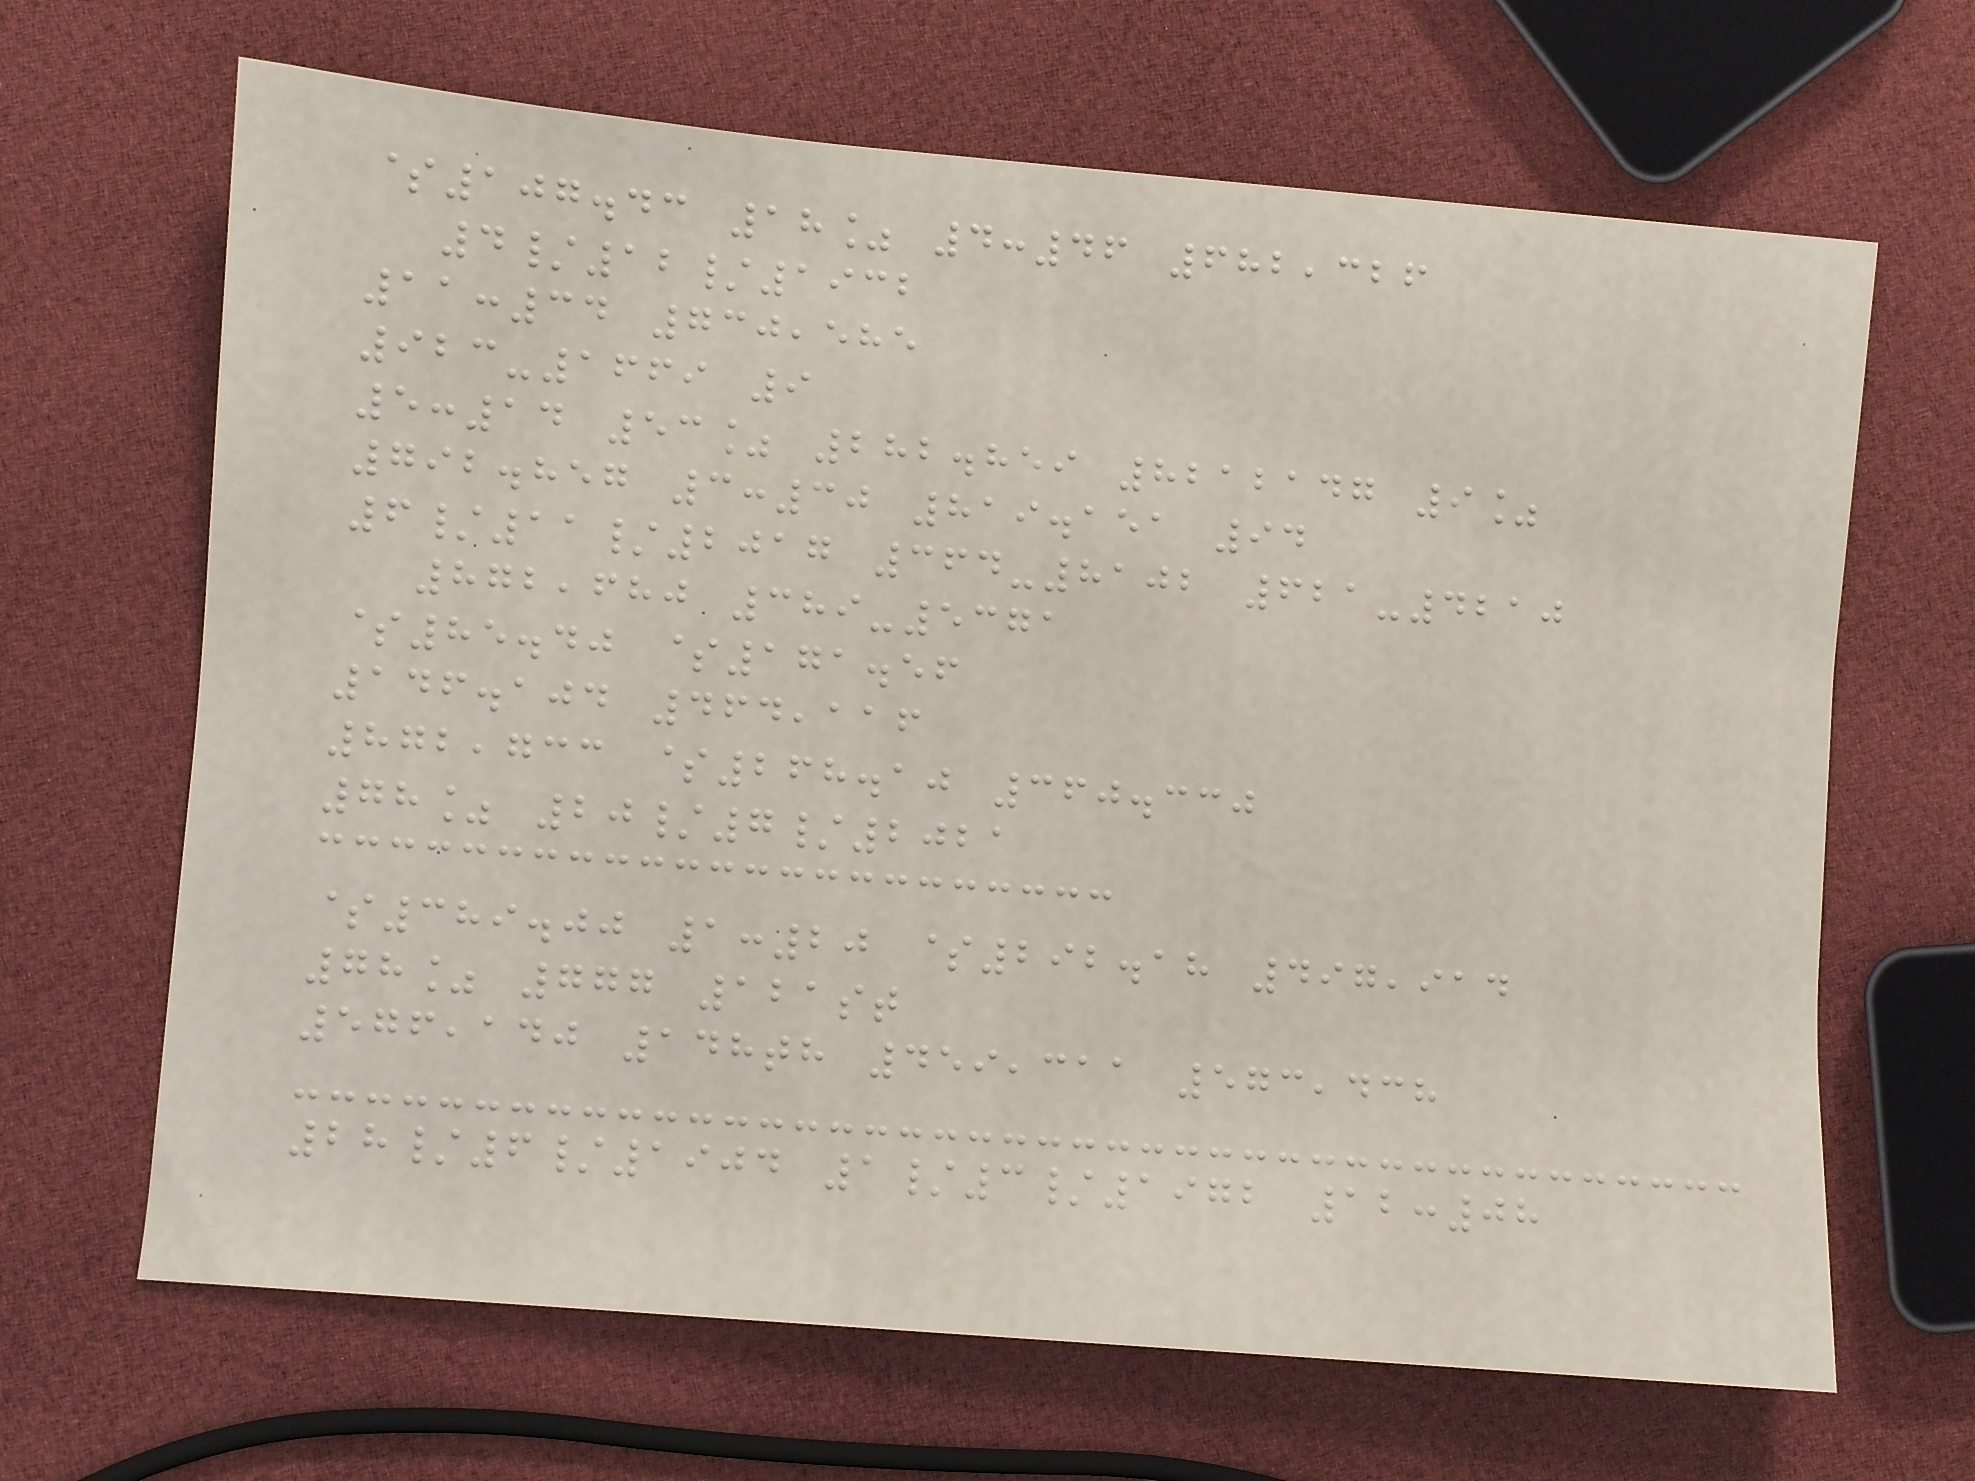$107.43 18% 4:46 682,326
4/12/1932
11:34 730,585
923-1669 9
5:14 53% 282.859 8212147 9%
792.857 3:30 819.151 94
6/11/2017 364-8102 621-4210
872,680 389-5371
$85.40 $171.56
146.104 464,116
872,733 $268.10 360.330
78% 20/7/2021
$389.00 1:20 $292.18 497,914
78% 777 121st
576,140 148th 459,311 573,438
28/6/1904 1/3/1972 12:08
